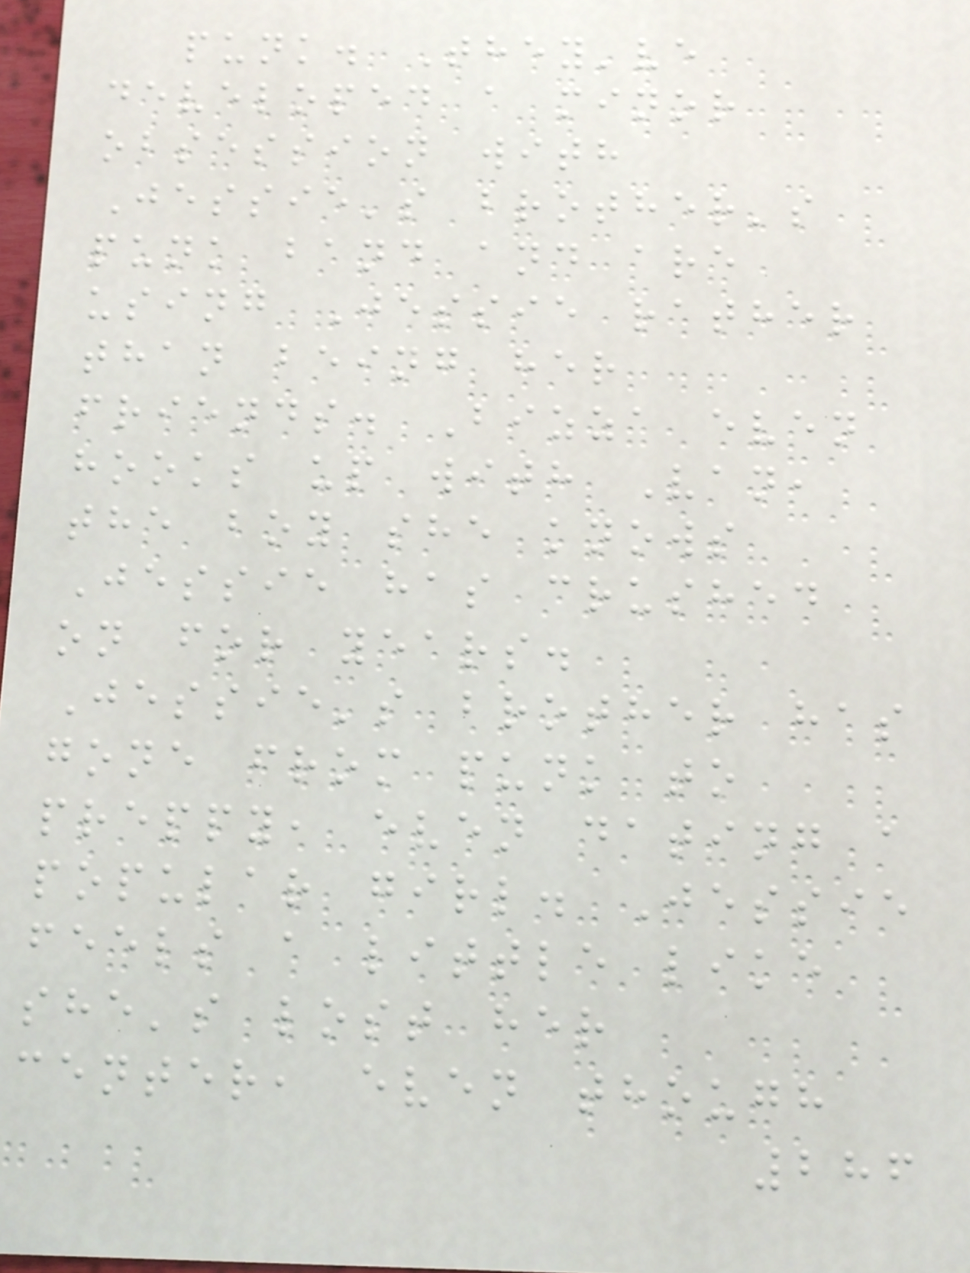punk. They've
developed a minor
obsession with
Jessie's brother's
punk band and are
using Jessie rather
than being her
friends. Bizza even
hooks up with Van,
the boy she knows
Jessie has crushed
on for years.
Jessie's brother has
gone from punk to
preppy, even dating a
popular girl. Jessie
feels a little like
she's lost her
center, even though
286
